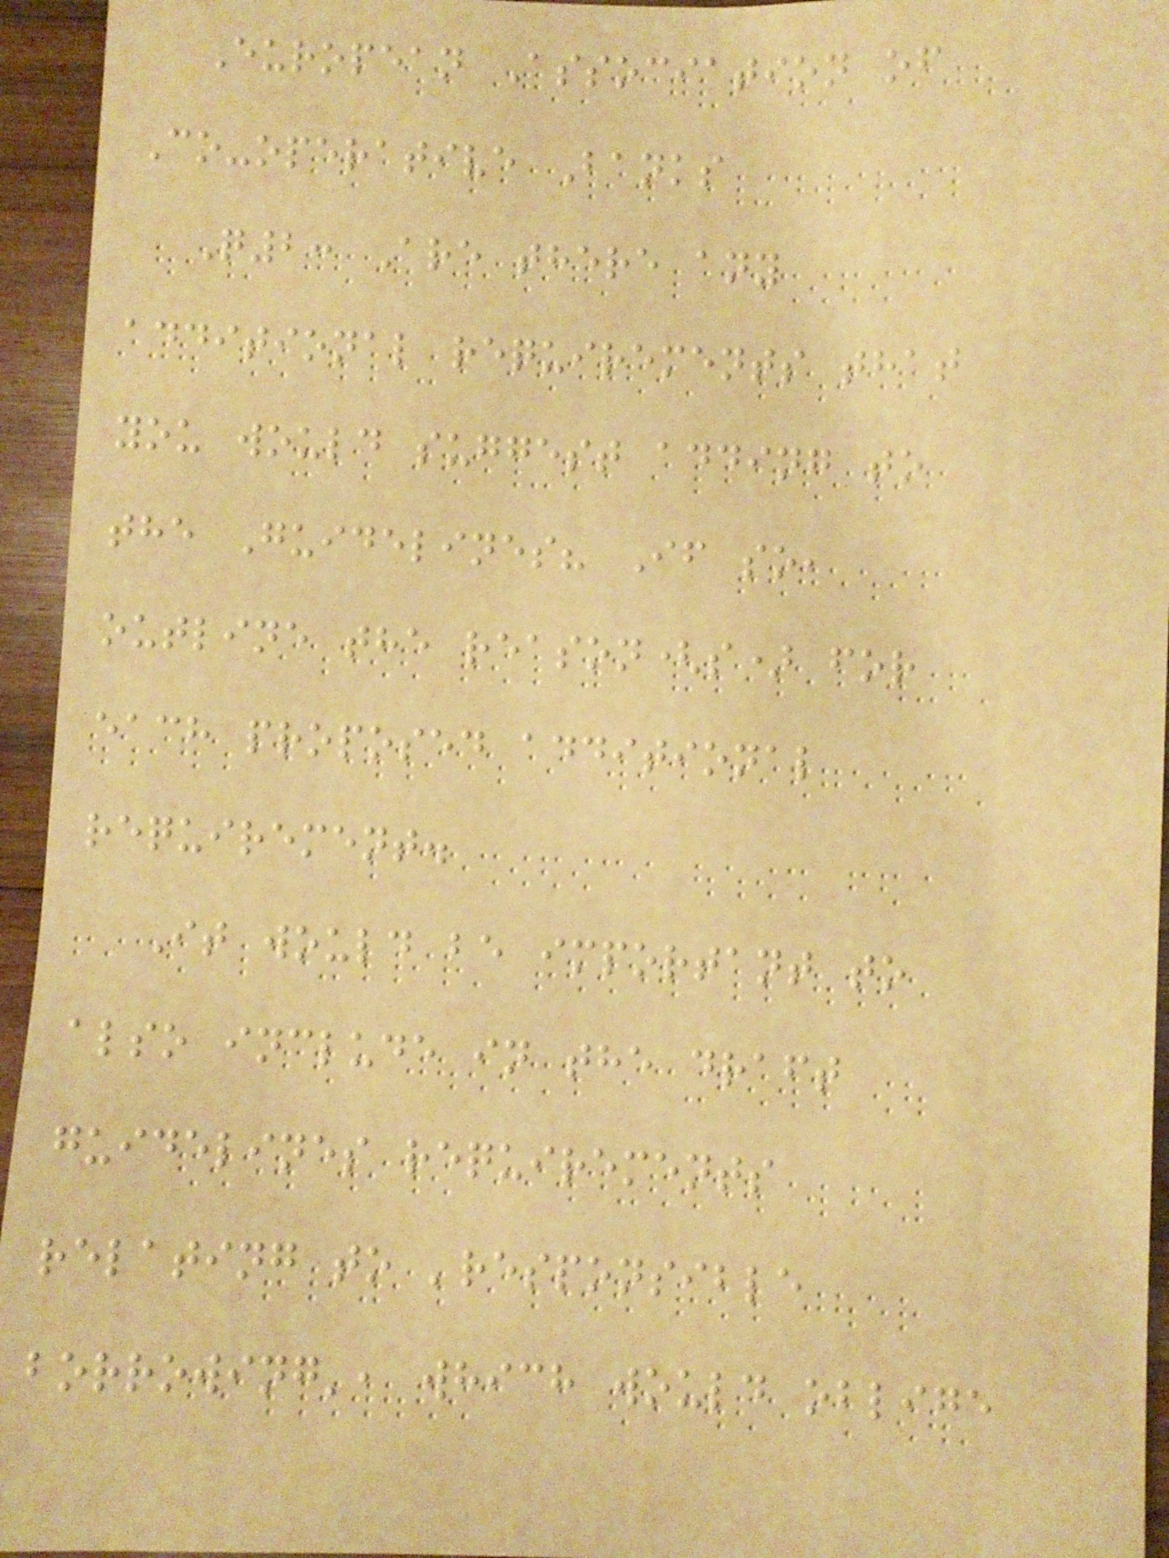European Association of
Co-operative Banks
Q2: Are there any
additional requirements that
you would suggest adding to
the Guidelines? If so,
outline the reason(s) for
each proposed additional
requirement.
It would be important to
also include in the draft
guidelines requirements
relating to 'responsible
borrowing', which would oblige
